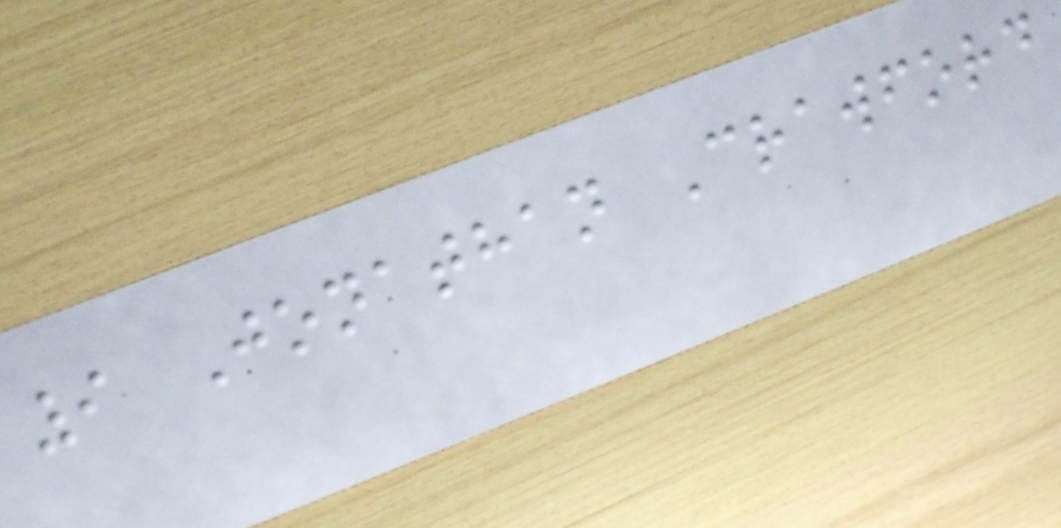9 Jonathan Crawford
